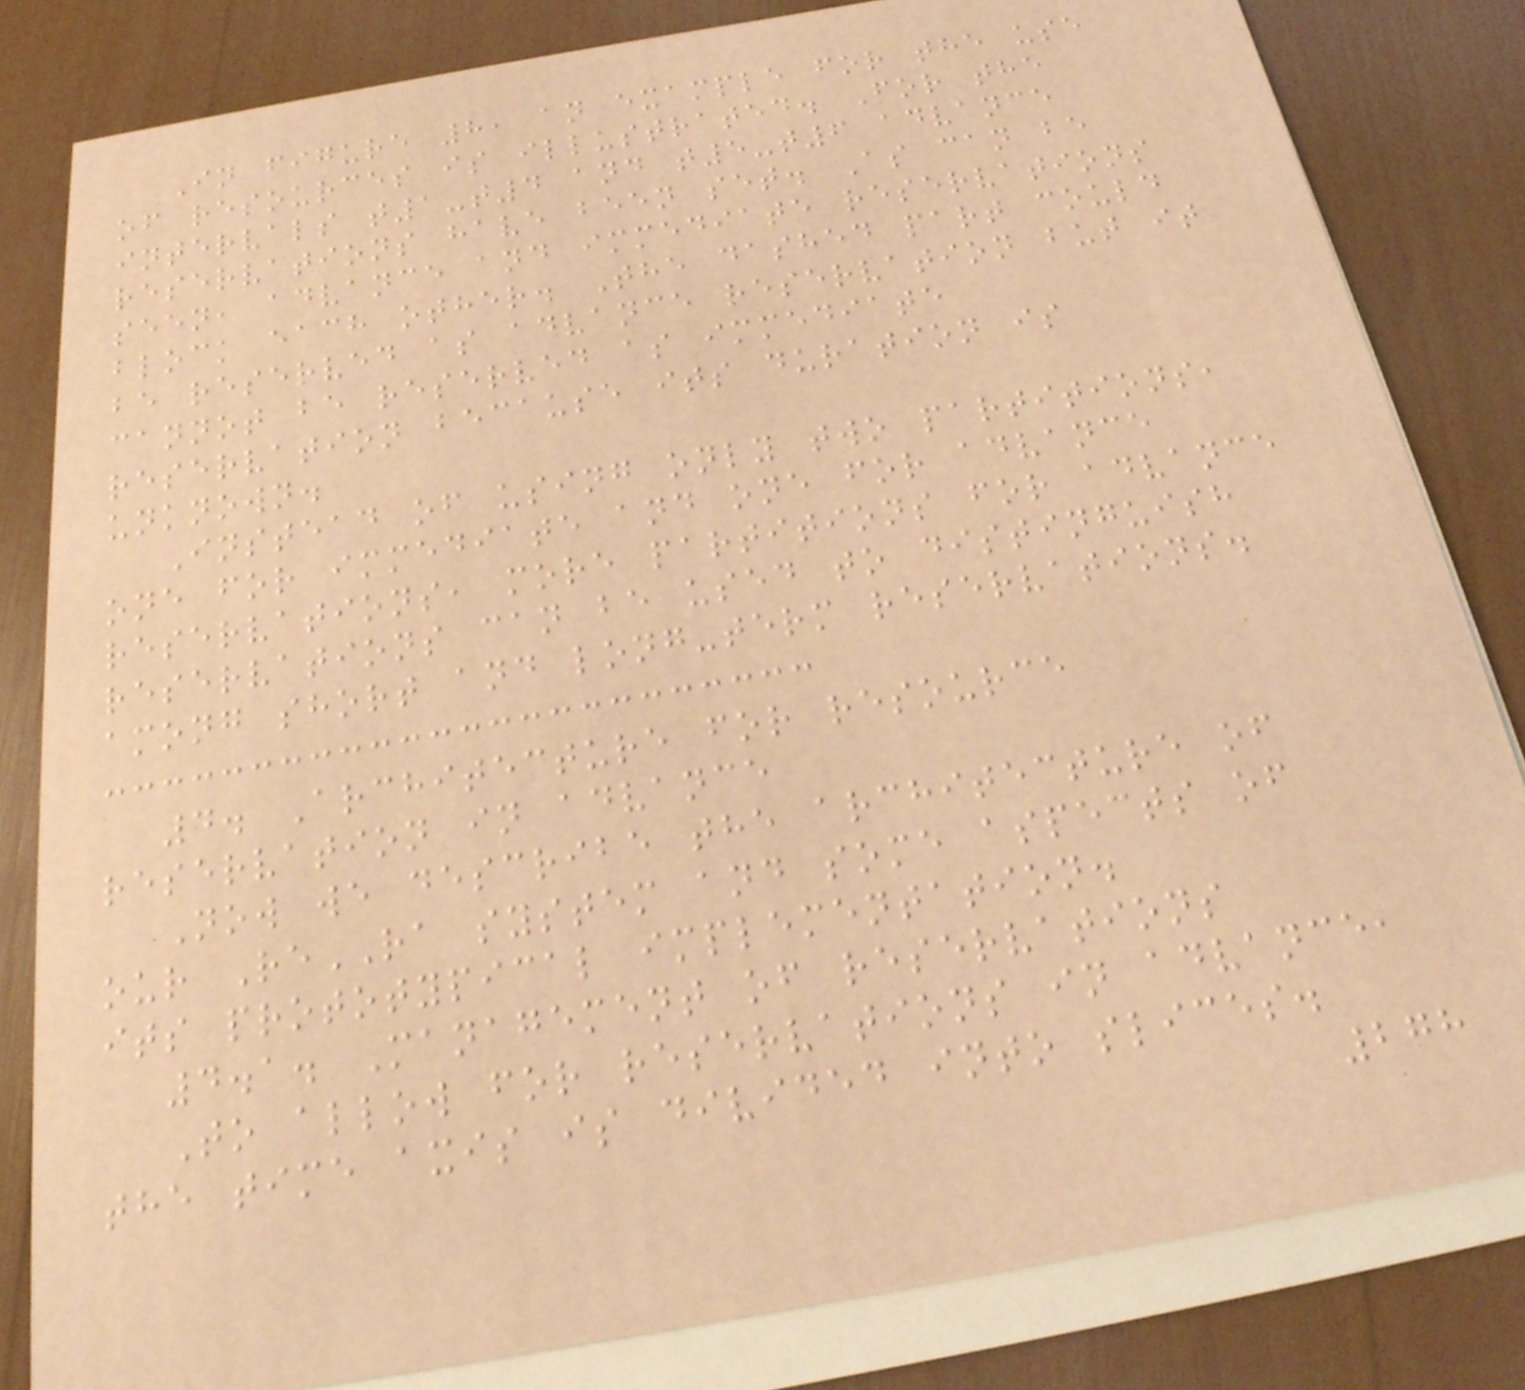In figure 8, an example for the use
of resources is illustrated. For the
intervals t1-t4 and t5-t6 advance
reservations have been set. As can be
seen, advance and immediate reservations
block each other. The dashed part could
be reserved as advance reservation but it
cannot be reserved as immediate
reservation because its duration is
unknown.
Instead of using only two partitions,
one for immediate and one for advance
reservations, more partitions for advance
reservations can be used to distinguish
among short and long-term reservations.
4. Architecture for resource
reservation in advance
Now we describe the architecture of
our ReRA system and some aspects of
its prototypical implementation.
4.1. Management of reservations
To allow for reservations in advance,
the time axis is divided into slices.
278
